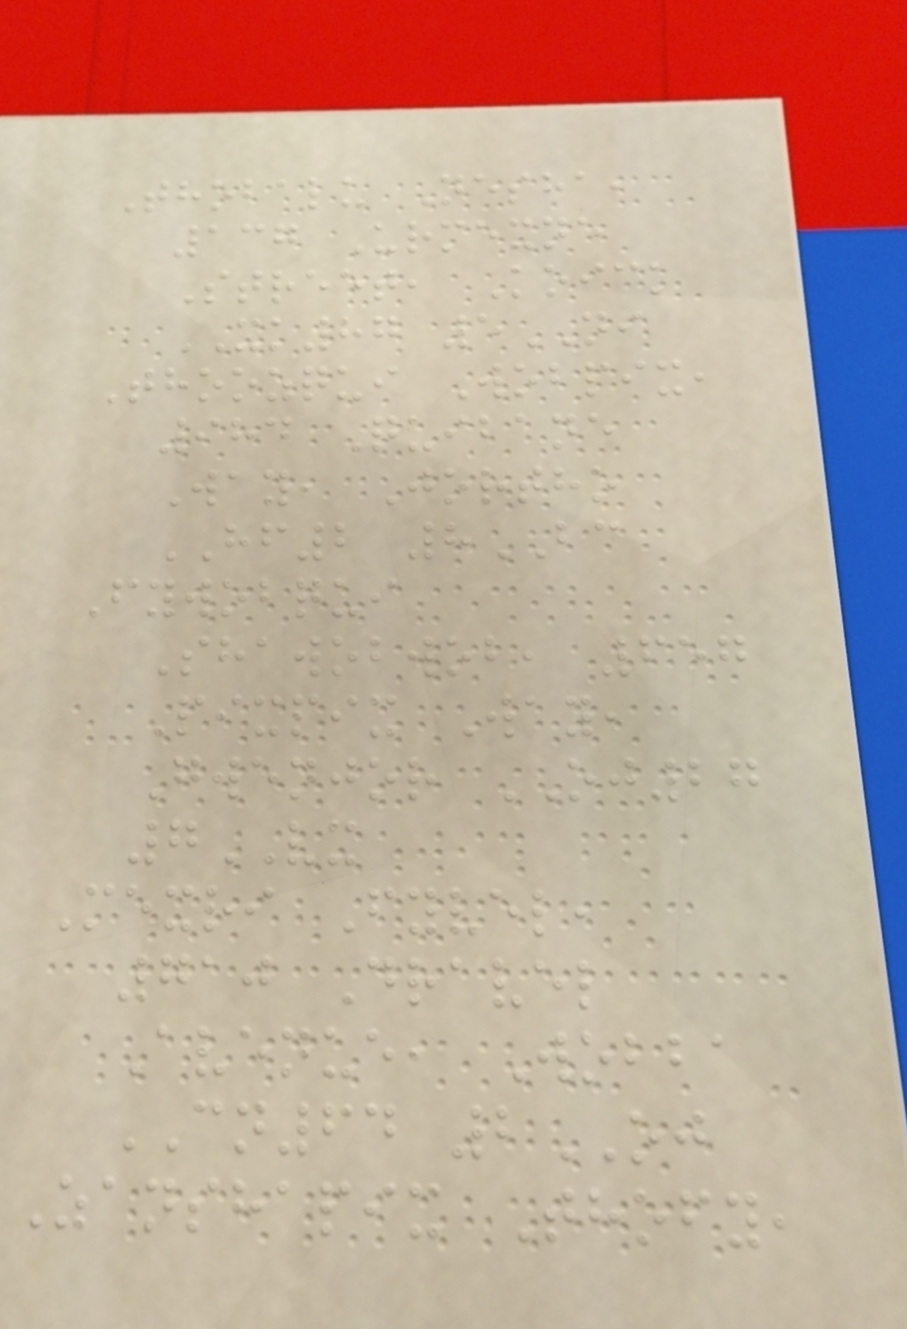Thobalu Nesha,
137 Urmexne
Street, Koick
XK87 5NI
Thoozqui Wobpix,
984 Quibane
Way, Jortho
HF2 8BC
Fywobqui
Shawobwob, 657
Pixpix Way,
Gwenjor OJ27
7VX
Mexri Fyvel,
710 Dravel
Avenue, Wobba
CN64 2OJ
Zanshapix Thofy,
